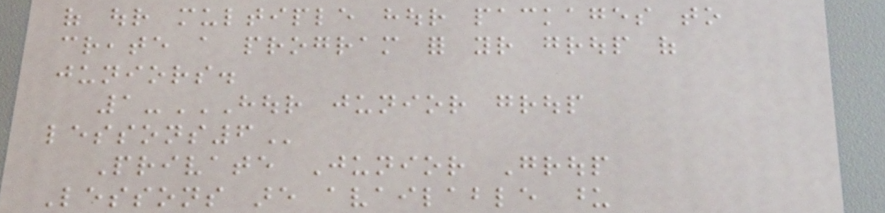of our multiple hour packages to
create a program for your group of
juniors.
1-HOUR JUNIOR GROUP
LESSONS6
Private Junior Group
Lessons are available upon
